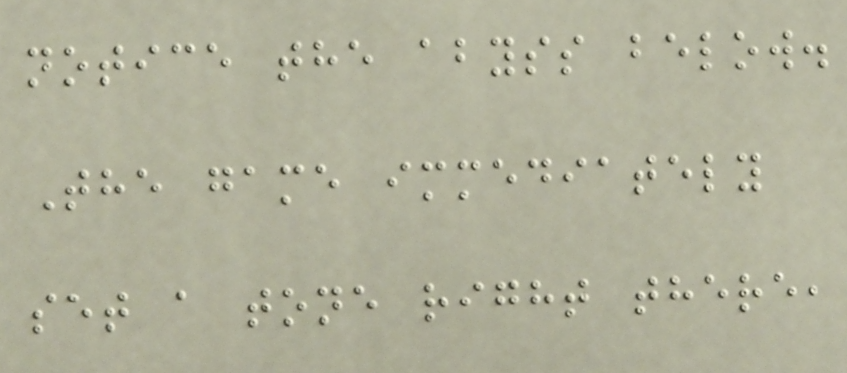notice the abyss below.
The game immediately
set a tone right there,
